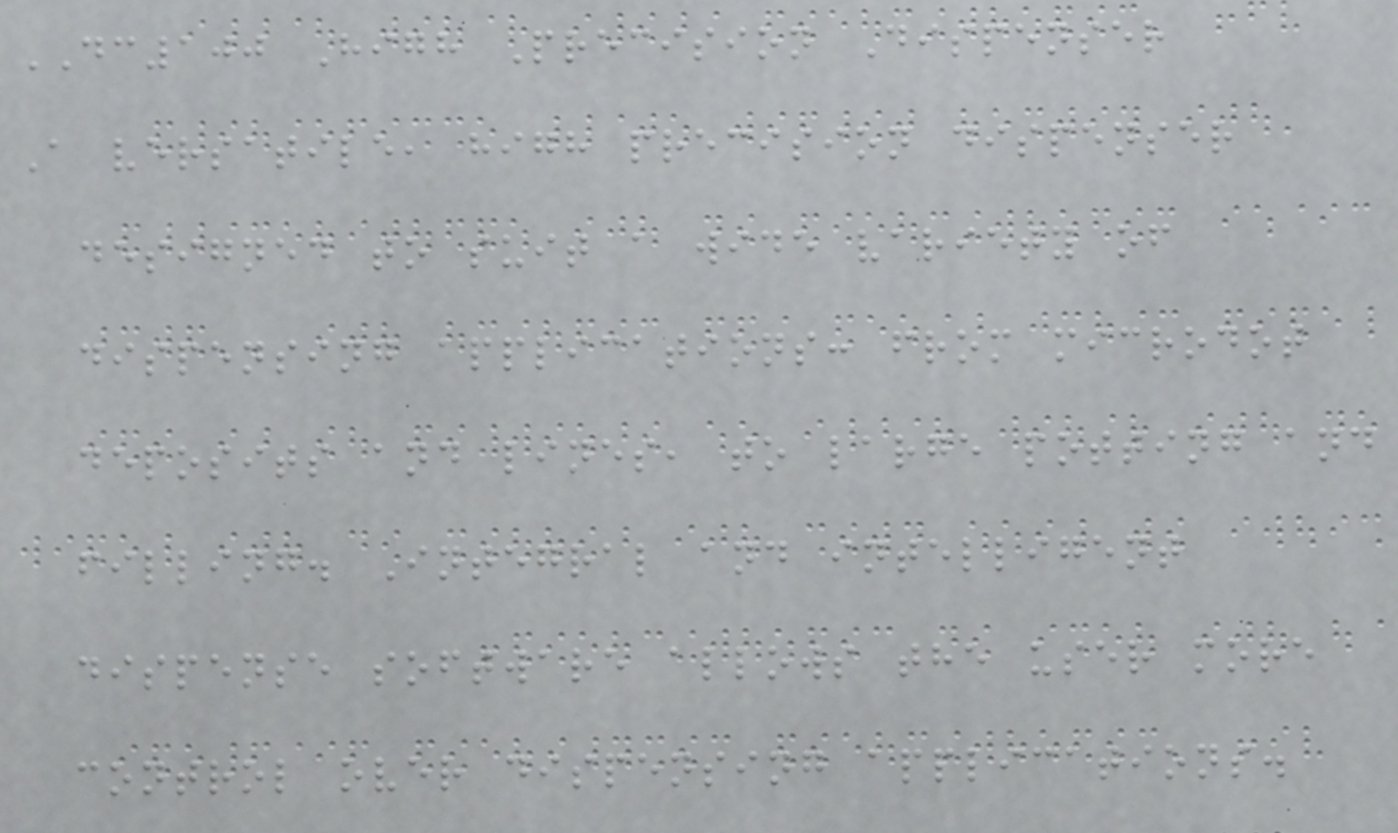DC100 High Precision Dispenser
A versatile, high precision dispenser
designed to suit a wide variety of
dispensing applications: from microdot
deposits and lines, to large potting and
filling. Integral and intelligent
dispense software allows the user more
control over dispensing applications.
